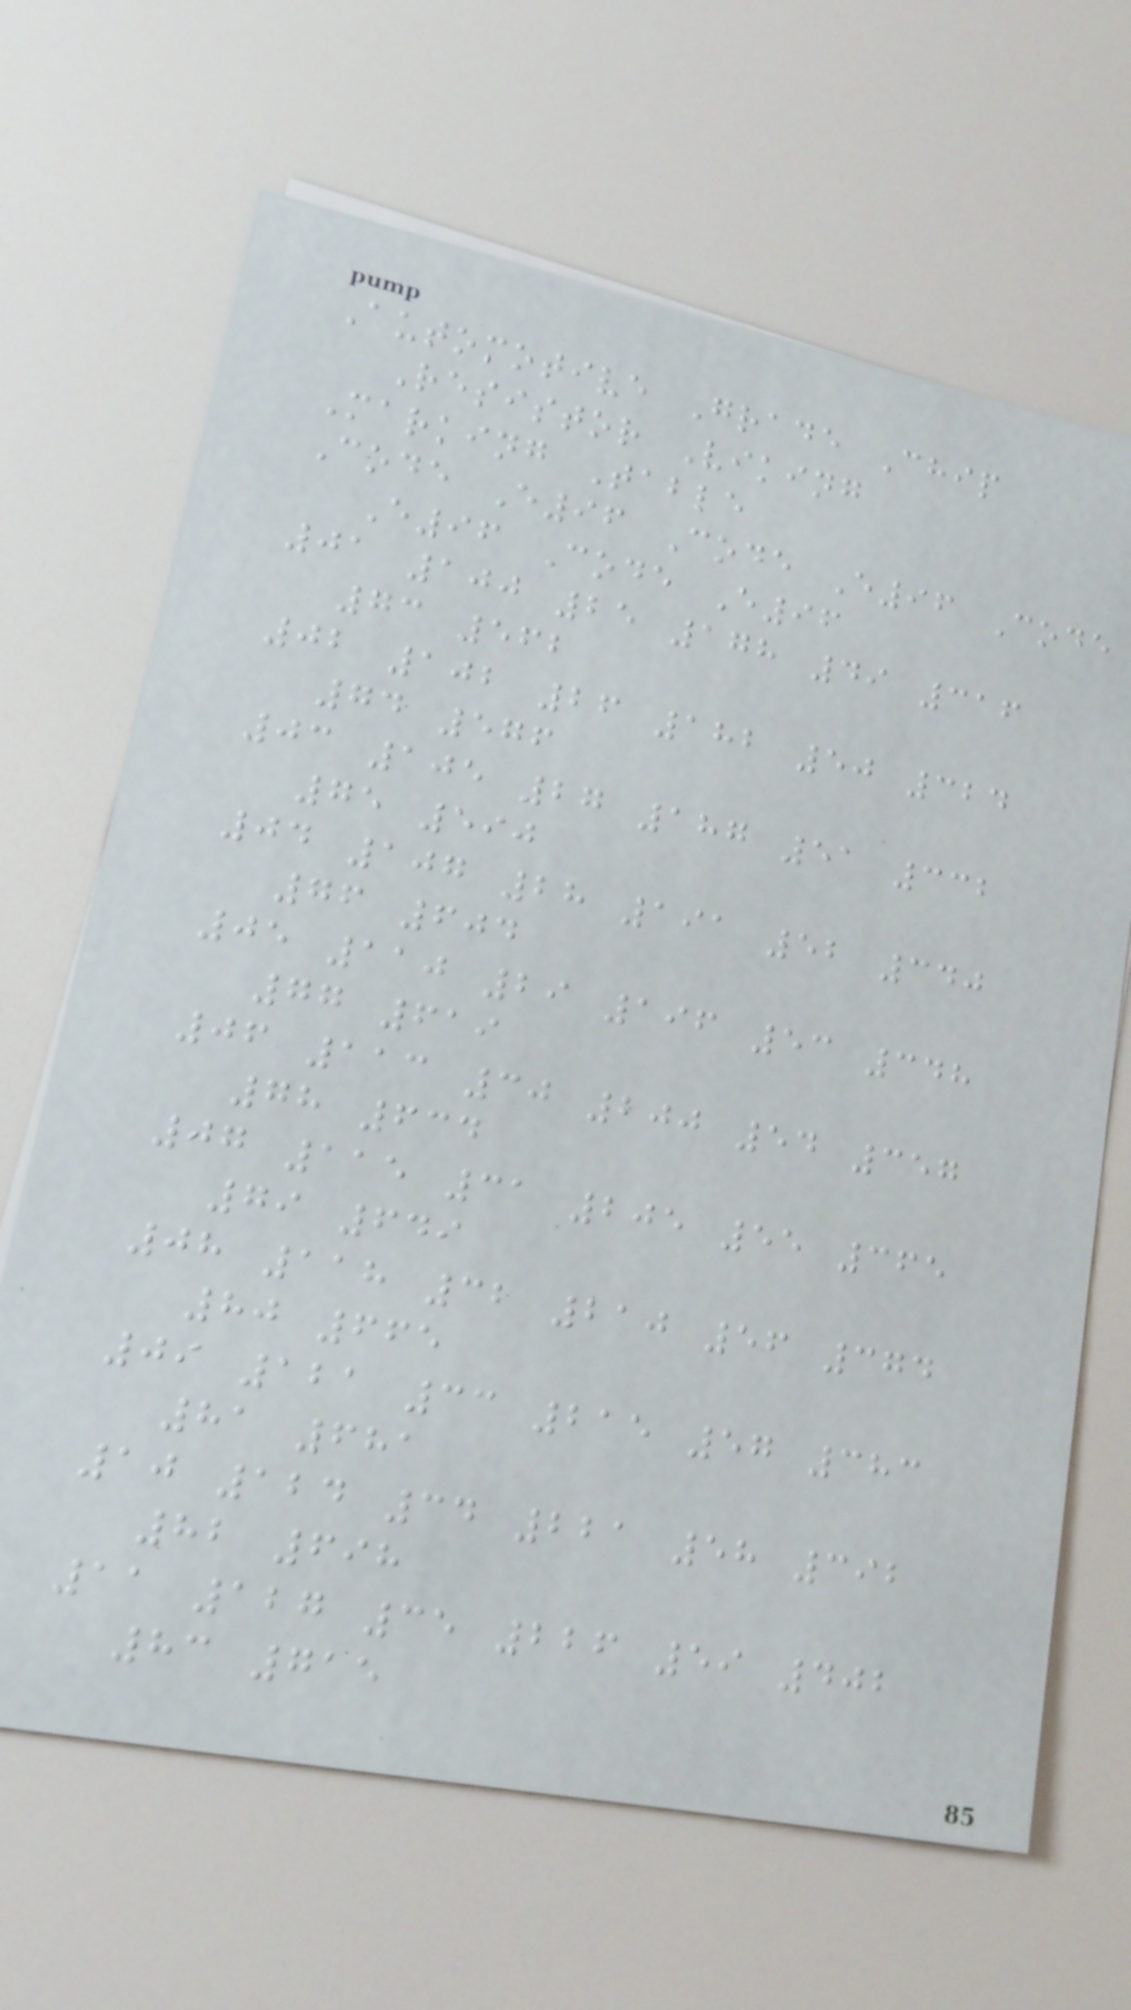Automotive Grade Chip
Resistor Viking
Marking Table
Code E96 Code E96 Code
E96 Code E96
01 100 25 178 49 316
73 562
02 102 26 182 50 324
74 576
03 105 27 187 51 332
75 590
04 107 28 191 52 340
76 604
05 110 29 196 53 348
77 619
06 113 30 200 54 357
78 634
07 115 31 205 55 365
79 649
08 118 32 210 56 374
80 665
09 121 33 215 57 383
81 681
10 124 34 221 58 392
82 698
11 127 35 226 59 402
83 715
